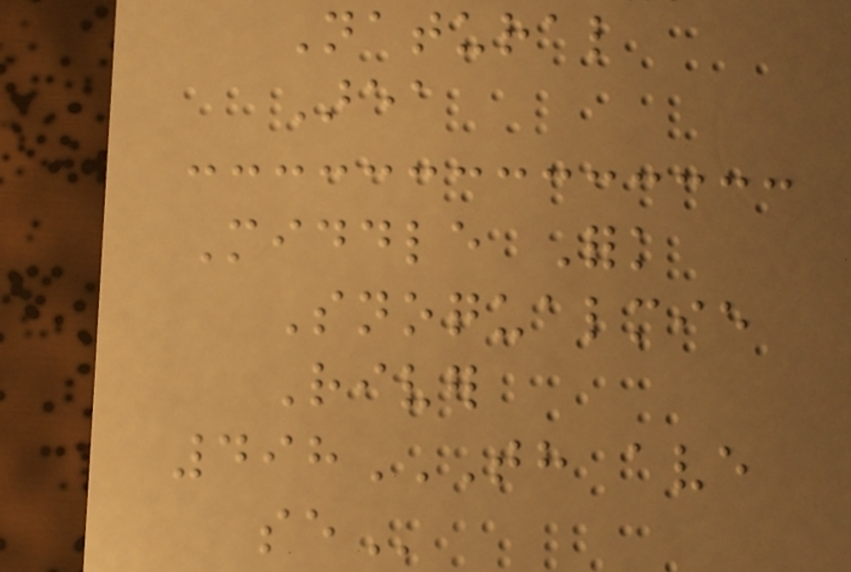Natural
Area
Middle Fork
Snoqualmie
River
498TH AVE
SE
